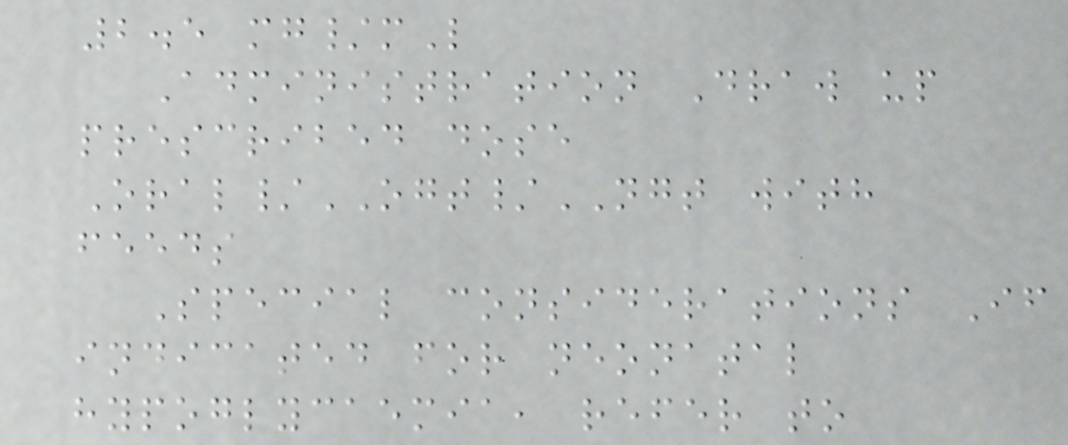2.5 mg/mL
Administration Draw up
prescribed dose
Oral/OGT/NGT with
feeds
Special considerations If
indicated for neonatal
hypoglycaemia, refer to
